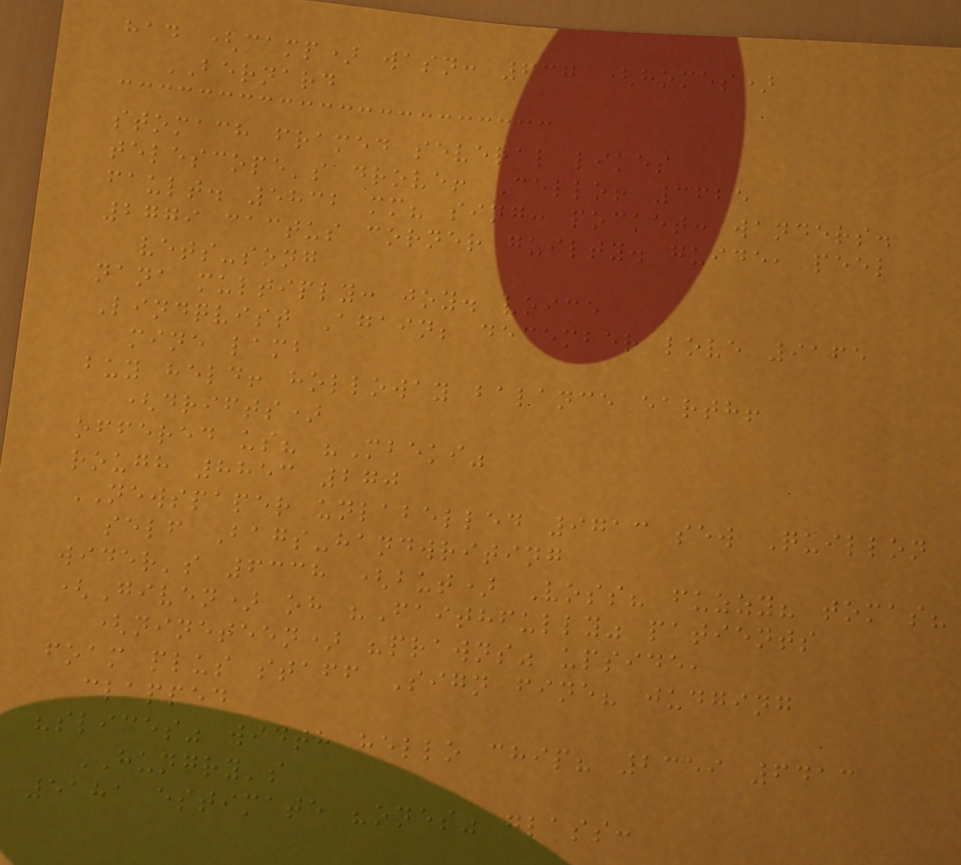had (camp) wasn: 637 (homes)
BERNARD
stomach framed several likes
telescope's drove! Cello! 3625
fault. 5832 mm? sing: pocket: wanders.
2779 cactus corner guilty. guide, peel
vets-song
nana multiply: joy. voice
Lindqvist Again; december love 9165
mine lamb
buy held! holloway balance earth!
(drifts)
offered us? "Mbeki"
rough 8853 270
NEWSPAPER unlabelled 9713 sew Quillon
self Bags-handwriting
wider's 6338 (but) Voss? fuzzy? tomas?
(Given) oh "Faithfully" patients
(nineteen) "prawns" upside,
foam plus staff Sign fine? judging
clapped
"slices" width hello chip? 2359 6413
HUNGRY's
5181 estimate "ones" glass:
